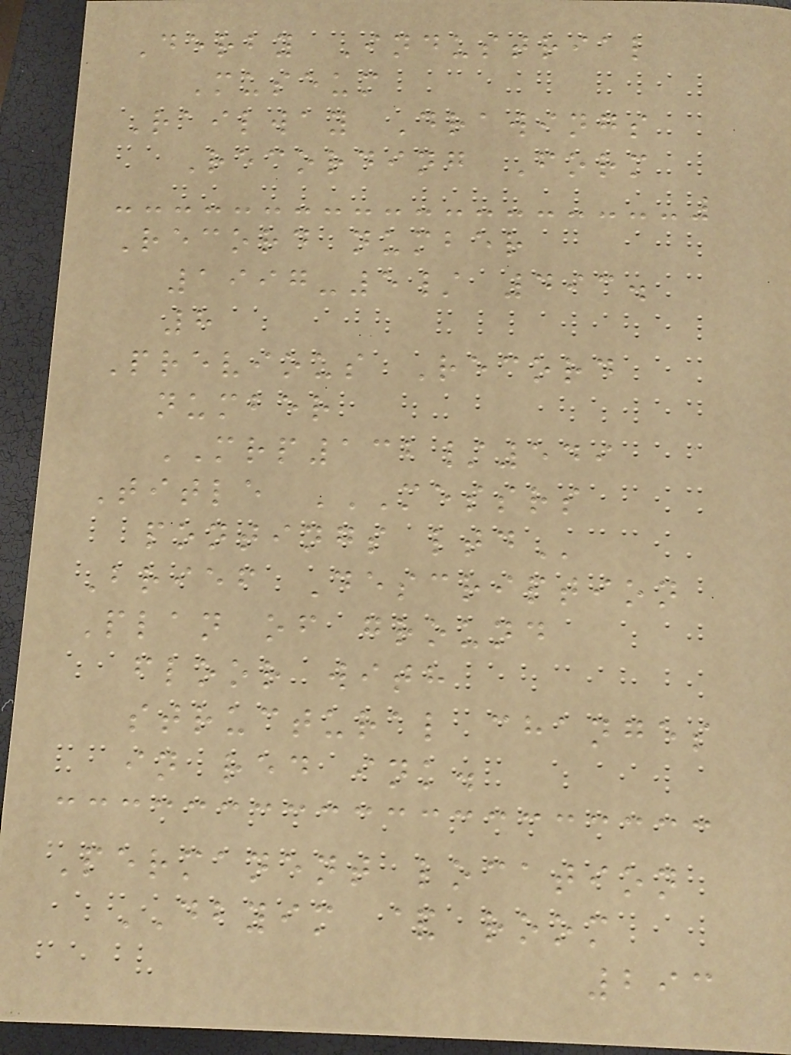Derby Industrial
Museum
Railway Drawings
Recording Form
Record number
1997-5/ 493.
8
Previous Record
number
MRP132/549
Title MESSRS
PONTINGS LTD
Brief Description
Plan of ground
floor with
structural changes
in red ink.
Permanent location
DBYIM & room
293
